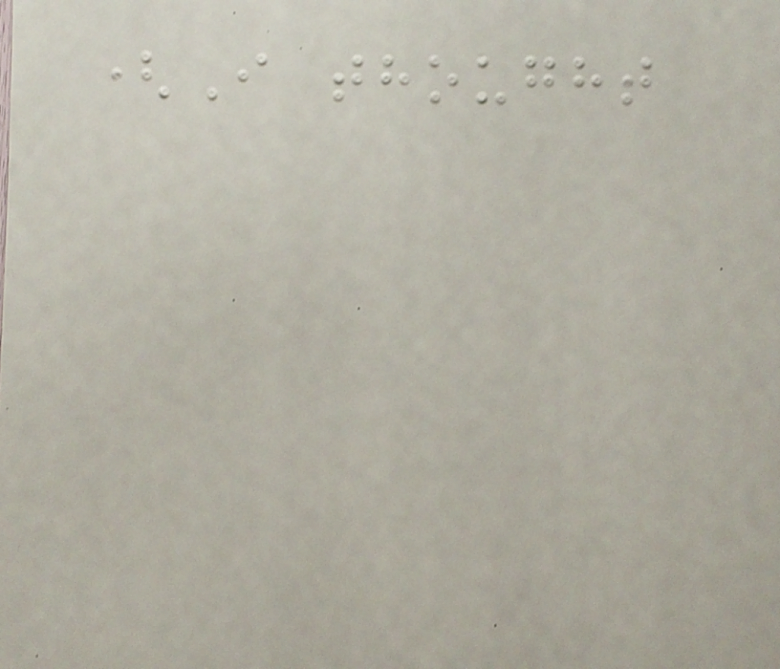(I thought
